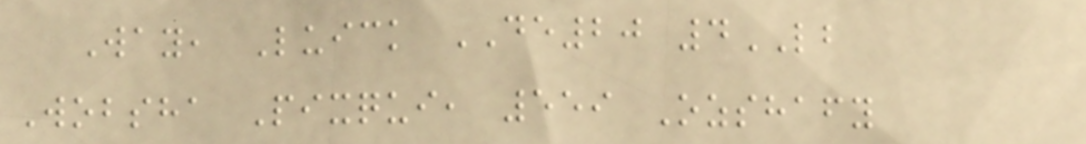Way, Luick DE20 4LB
Wobsha Pixqui, 559 Ozshafy
